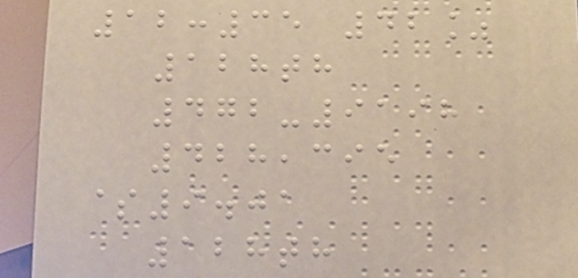12:35 42%
128th
472-9198
428,395
$9.01
128th
